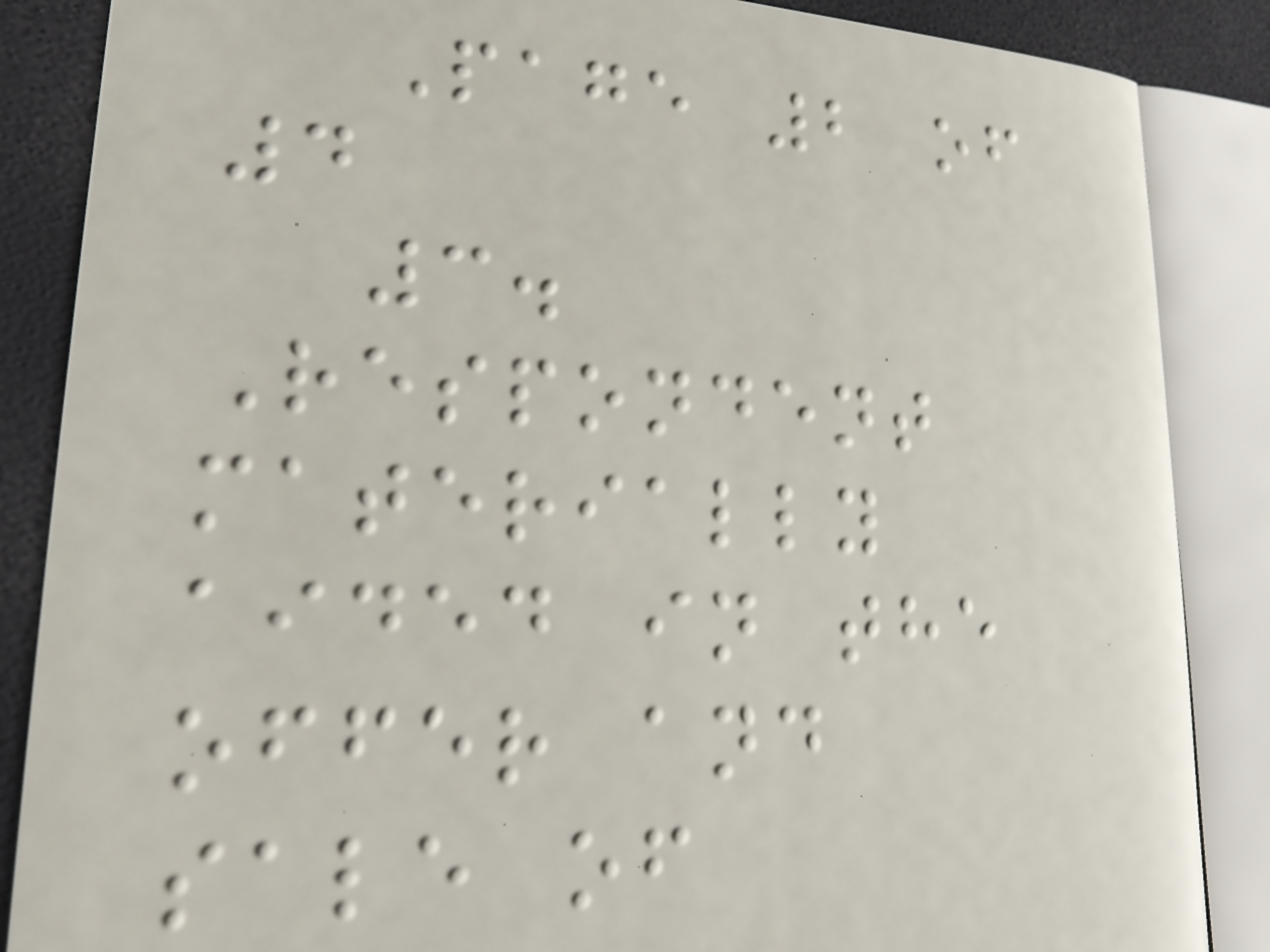Page 2 of
4
3.
Respondent
materially
aided in the
offer and
sale of
